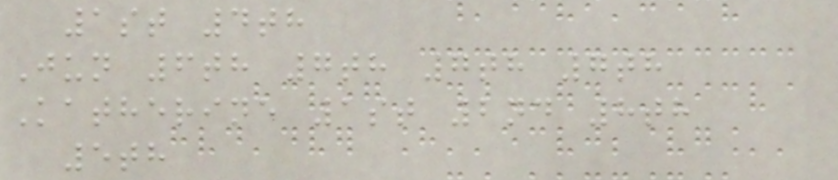1st 4th
Jun 6th 7th 7th 7th
Katherine 1st 2nd 8th
5th
